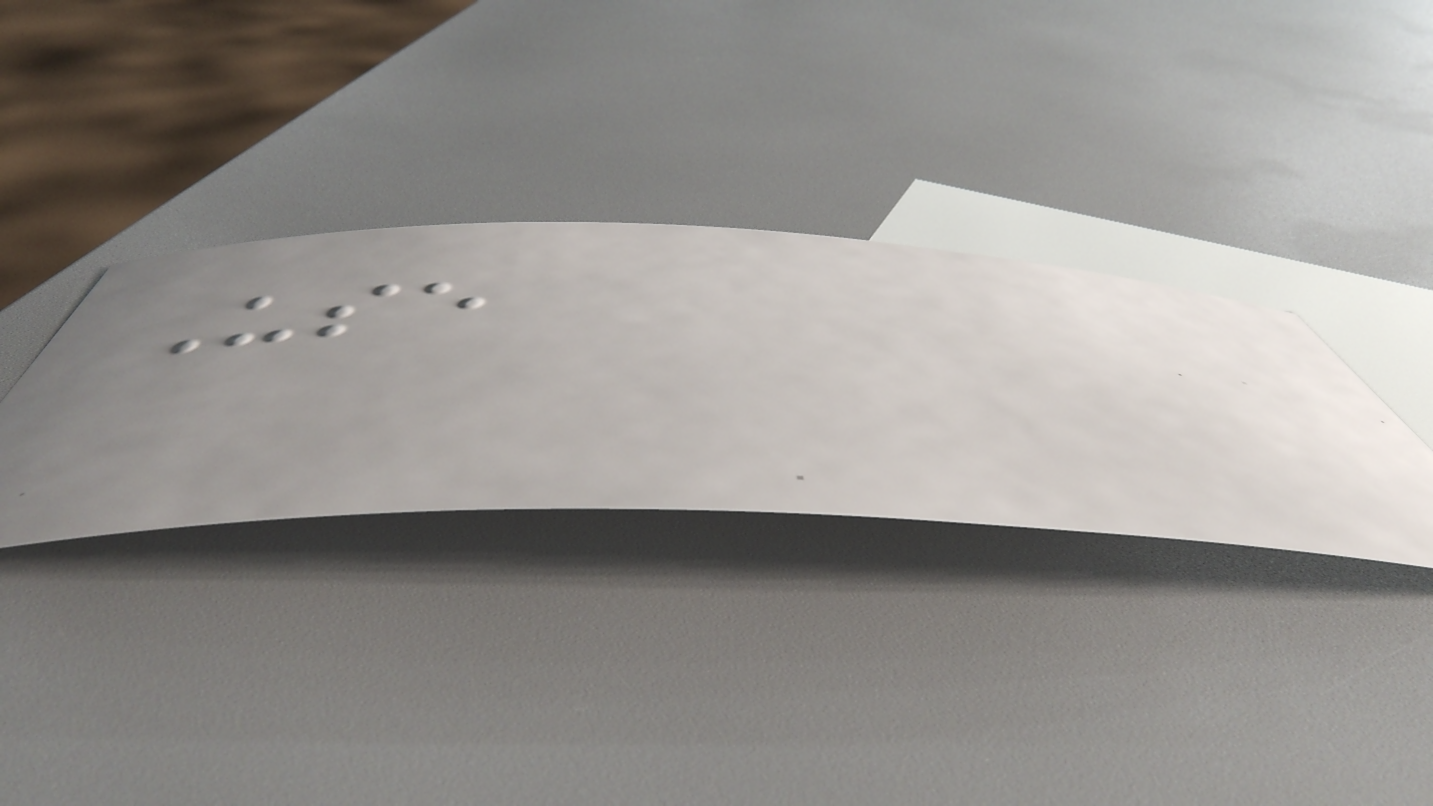Use
